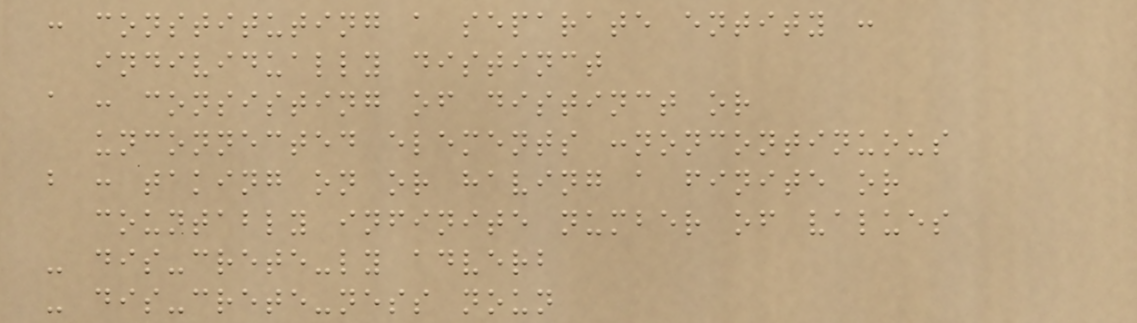: constituting a separate entity :
individually distinct
a : consisting of distinct or
unconnected elements :noncontinuous
b : taking on or having a finite or
countably infinite number of values
- dis-crete-ly adverb
- dis-crete-ness noun
